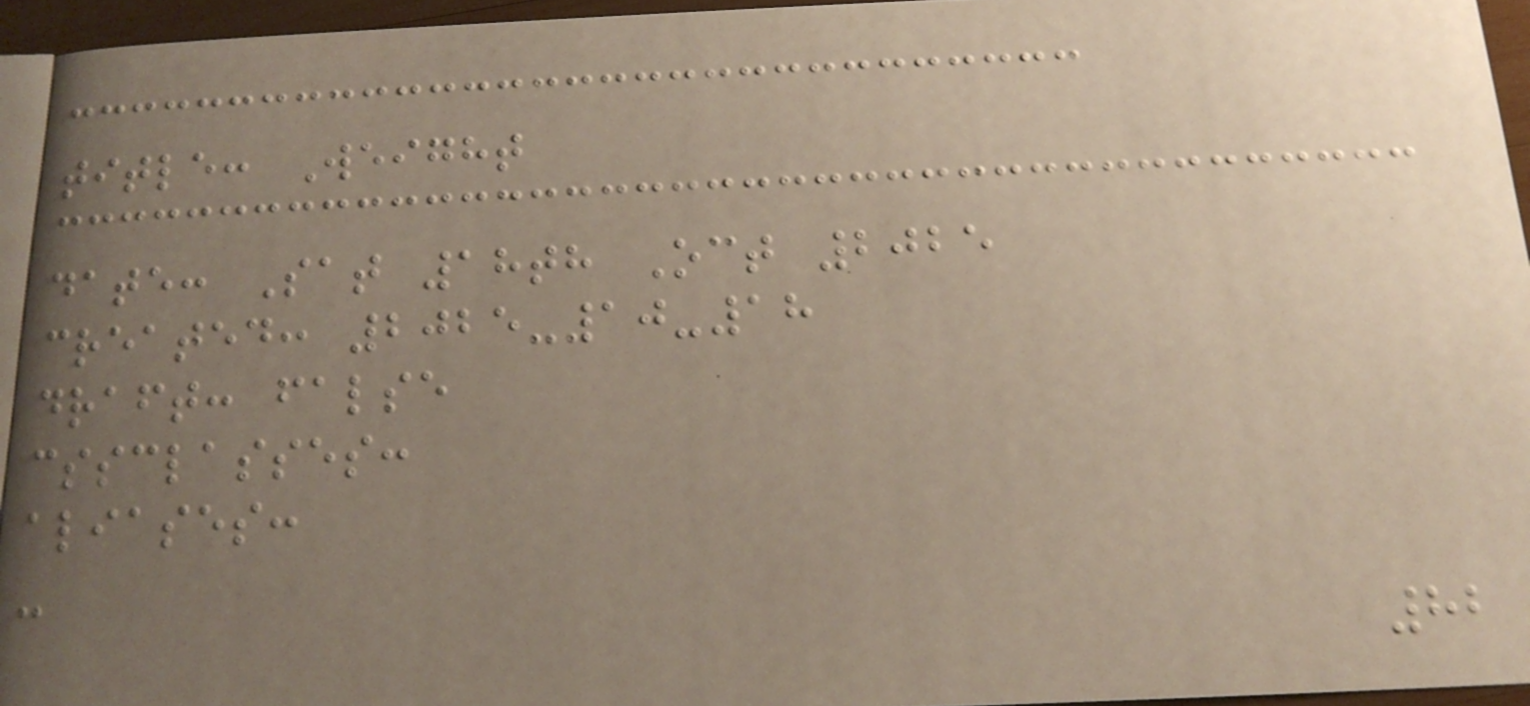title: Weight
date: Sat 18th Oct 2025
created: 2025-10-18
draft: false
cssclasses:
aliases:
-
82
